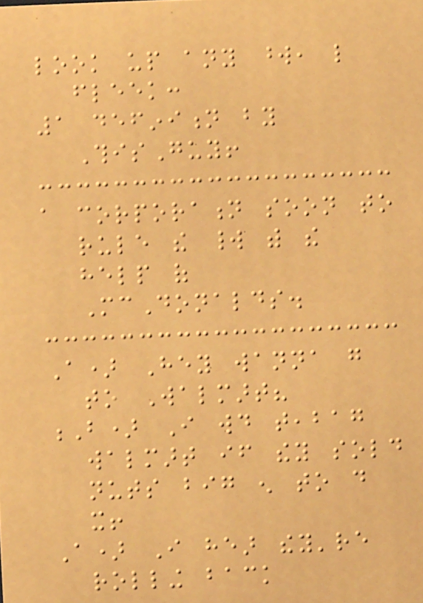look up any word, like
fleek:
1 definition by
ThisGuy!
a corporation soon to
rule the world with the
help of
McDonalds.
A) Hey wanna go
to Walmart?
B) I would teabag
walmart if they sold
nuts big enough to do
it!
A) I hear they're
rolling back
